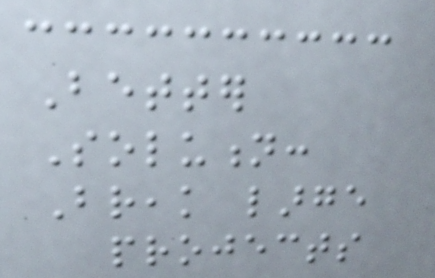Better
Solution:
Break large
projects
